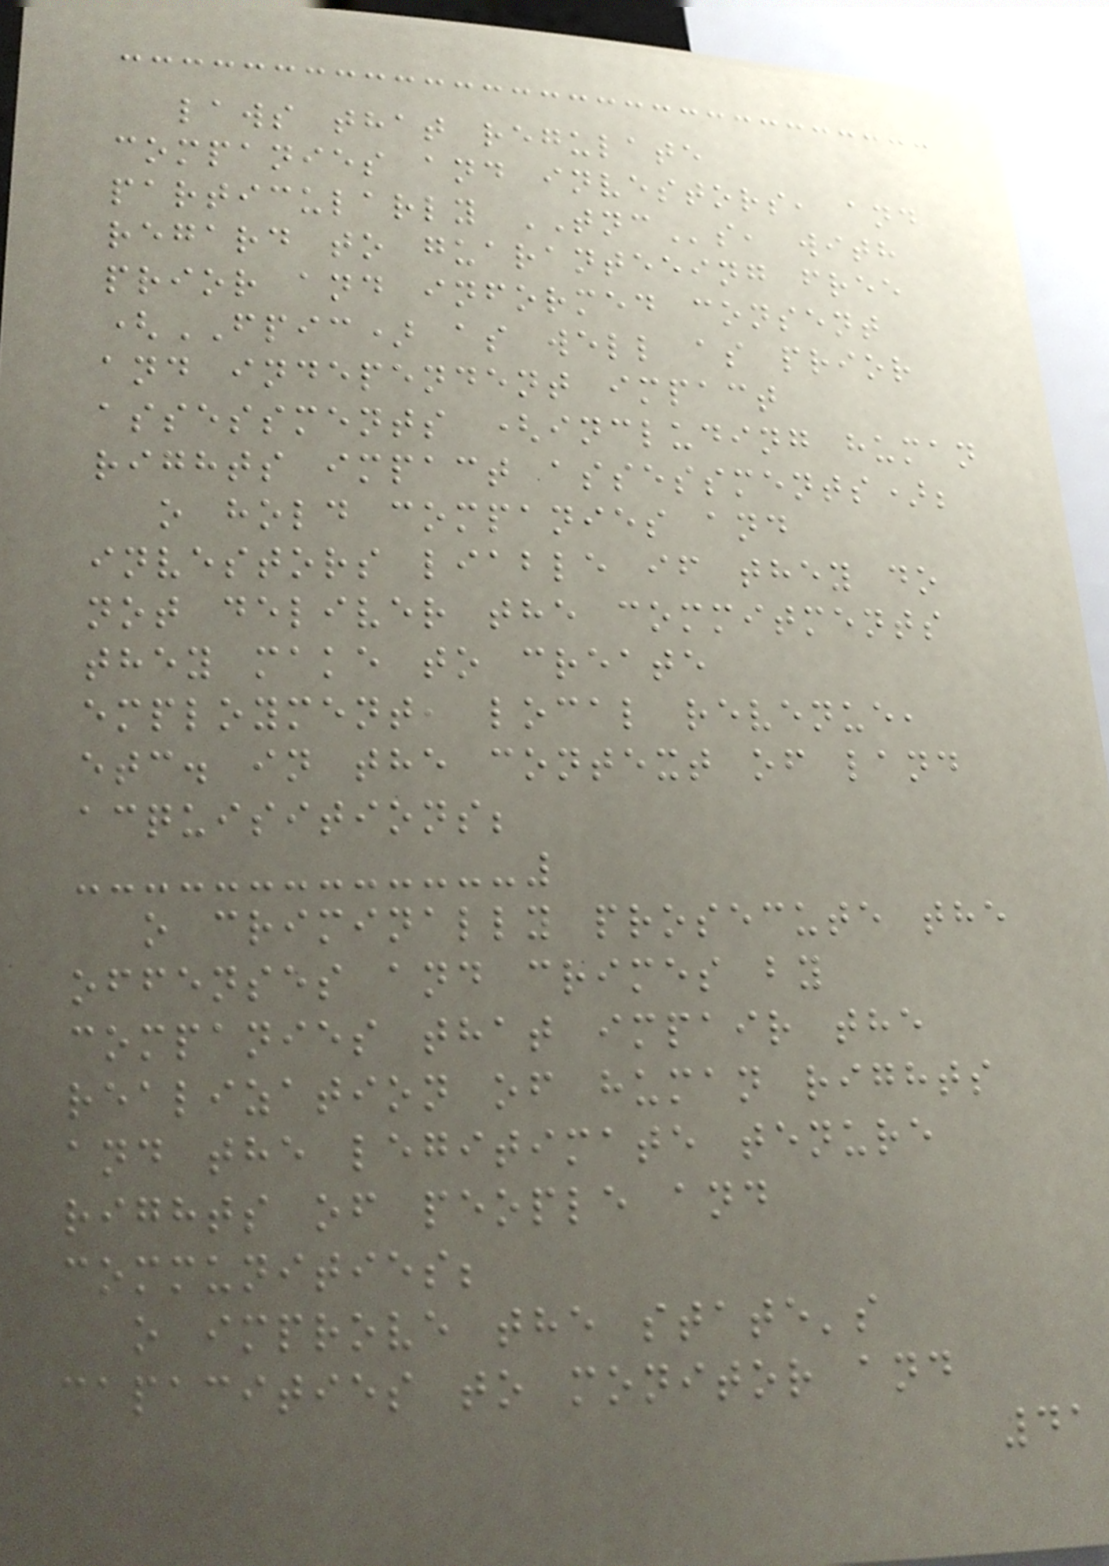laws that regulate
companies and investors, and
particularly TNCs, with
regard to guaranteeing free
prior and informed consent
(FPIC) as well as prior
and independent impact
assessments (including human
rights impact assessments);
o hold companies and
investors liable if they do
not deliver the commitments
they make to create
employment, local revenue,
etc. in the context of land
acquisitions;
o criminally prosecute the
offenses and crimes by
companies that impair the
realization of human rights
and the legitimate tenure
rights of people and
communities;
o improve the state's
capacities to monitor and
41
